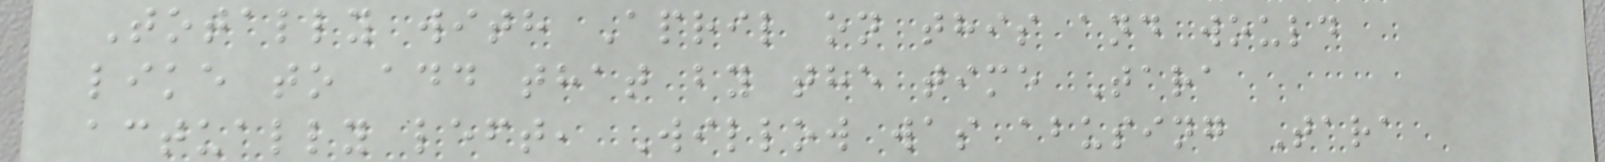Totally with April on this and would
like to add that by the time Tara
actually left, Willow was abusing Tara
